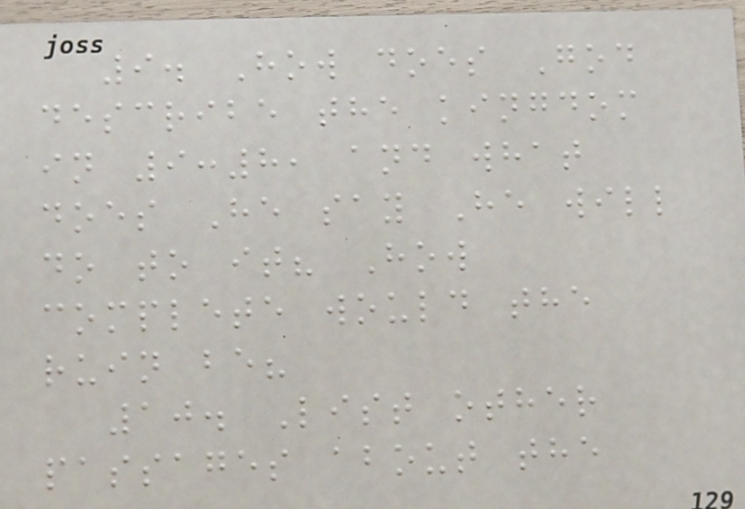9. How does God
describe the kingdom
in 9:8, and what
does He say He will
do to it? How
complete would the
ruin be?
10. List other
passages about the
